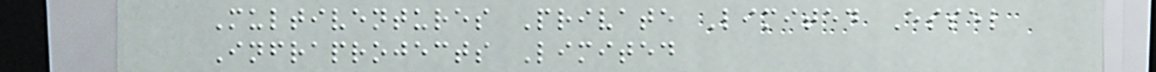Multiventures Private Limited Essel
Infraprojects Limited
